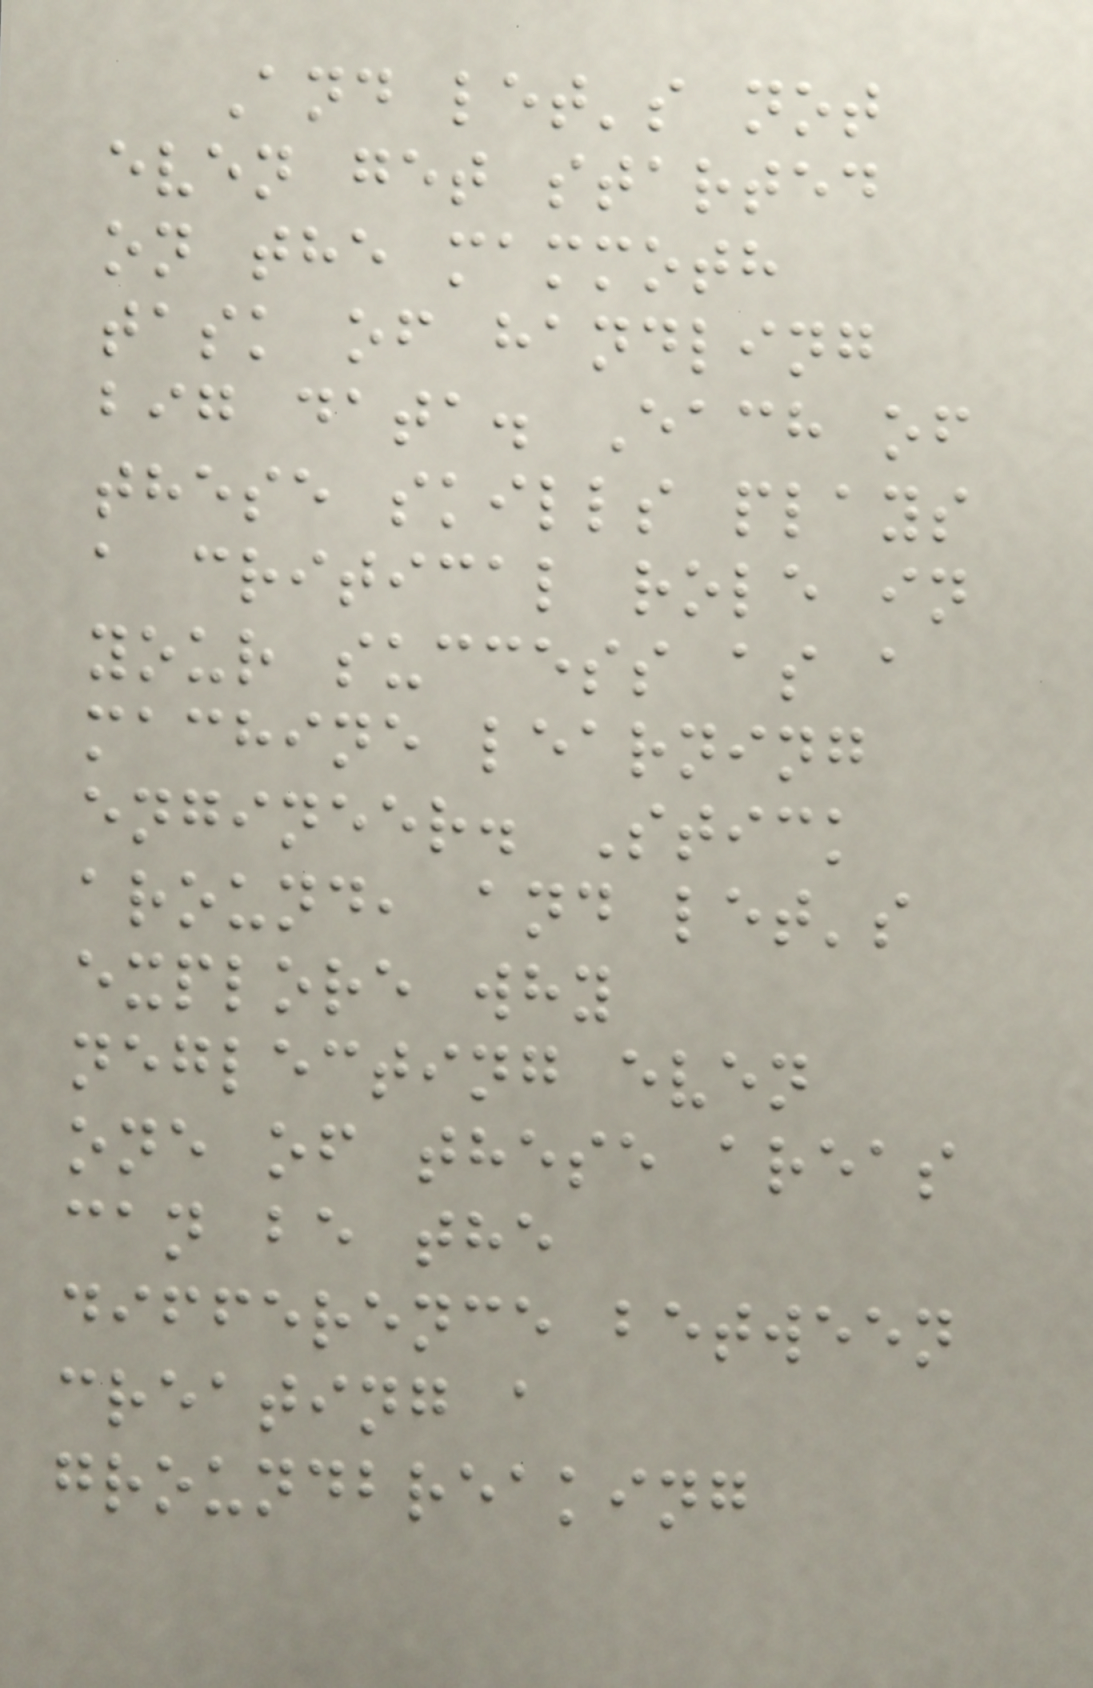And let's not
even get started
on the mammoth
task of handling
big data. Each of
these skills plays
a critical role in
your success as a
machine learning
engineer. Stick
around, and let's
explore why
neglecting even
one of these areas
can be the
difference between
creating a
groundbreaking
